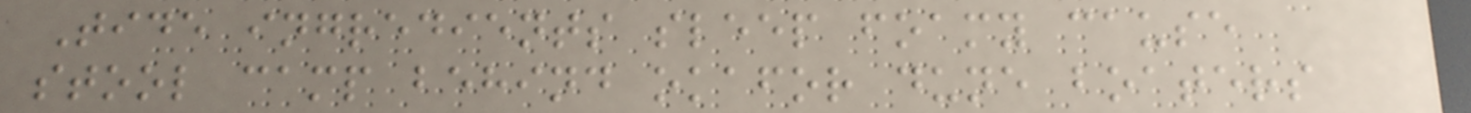Tide ingredients sleep foamy cause
stool camp behind okafor dune boaters
